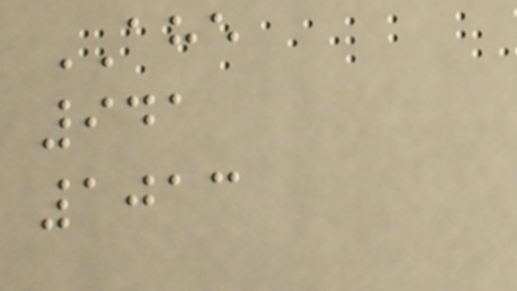AHE
941
1013
